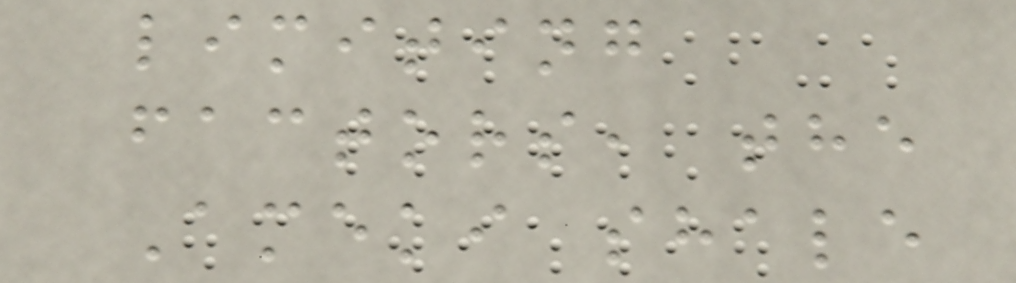limiting
factors, the
Ameki shale
